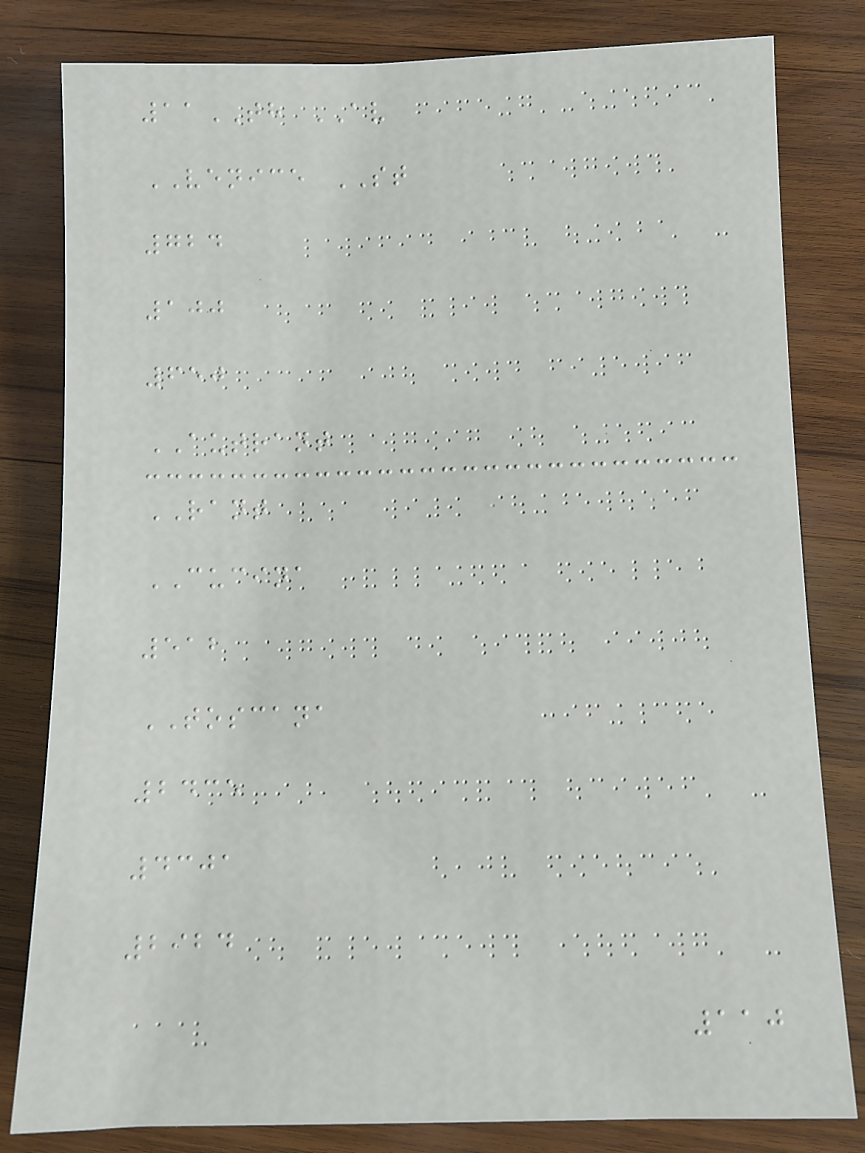11TH AV
VENICE ST
724
100
650
AUTRANT
RANT
CUCINA
512
TOSCANA
2435
4301
2924
110
